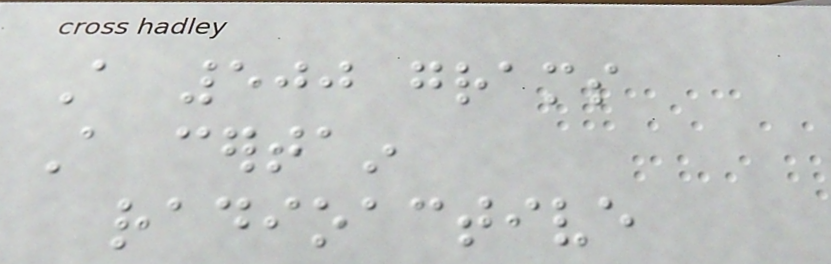A 500 grams
A certain
radioactive
